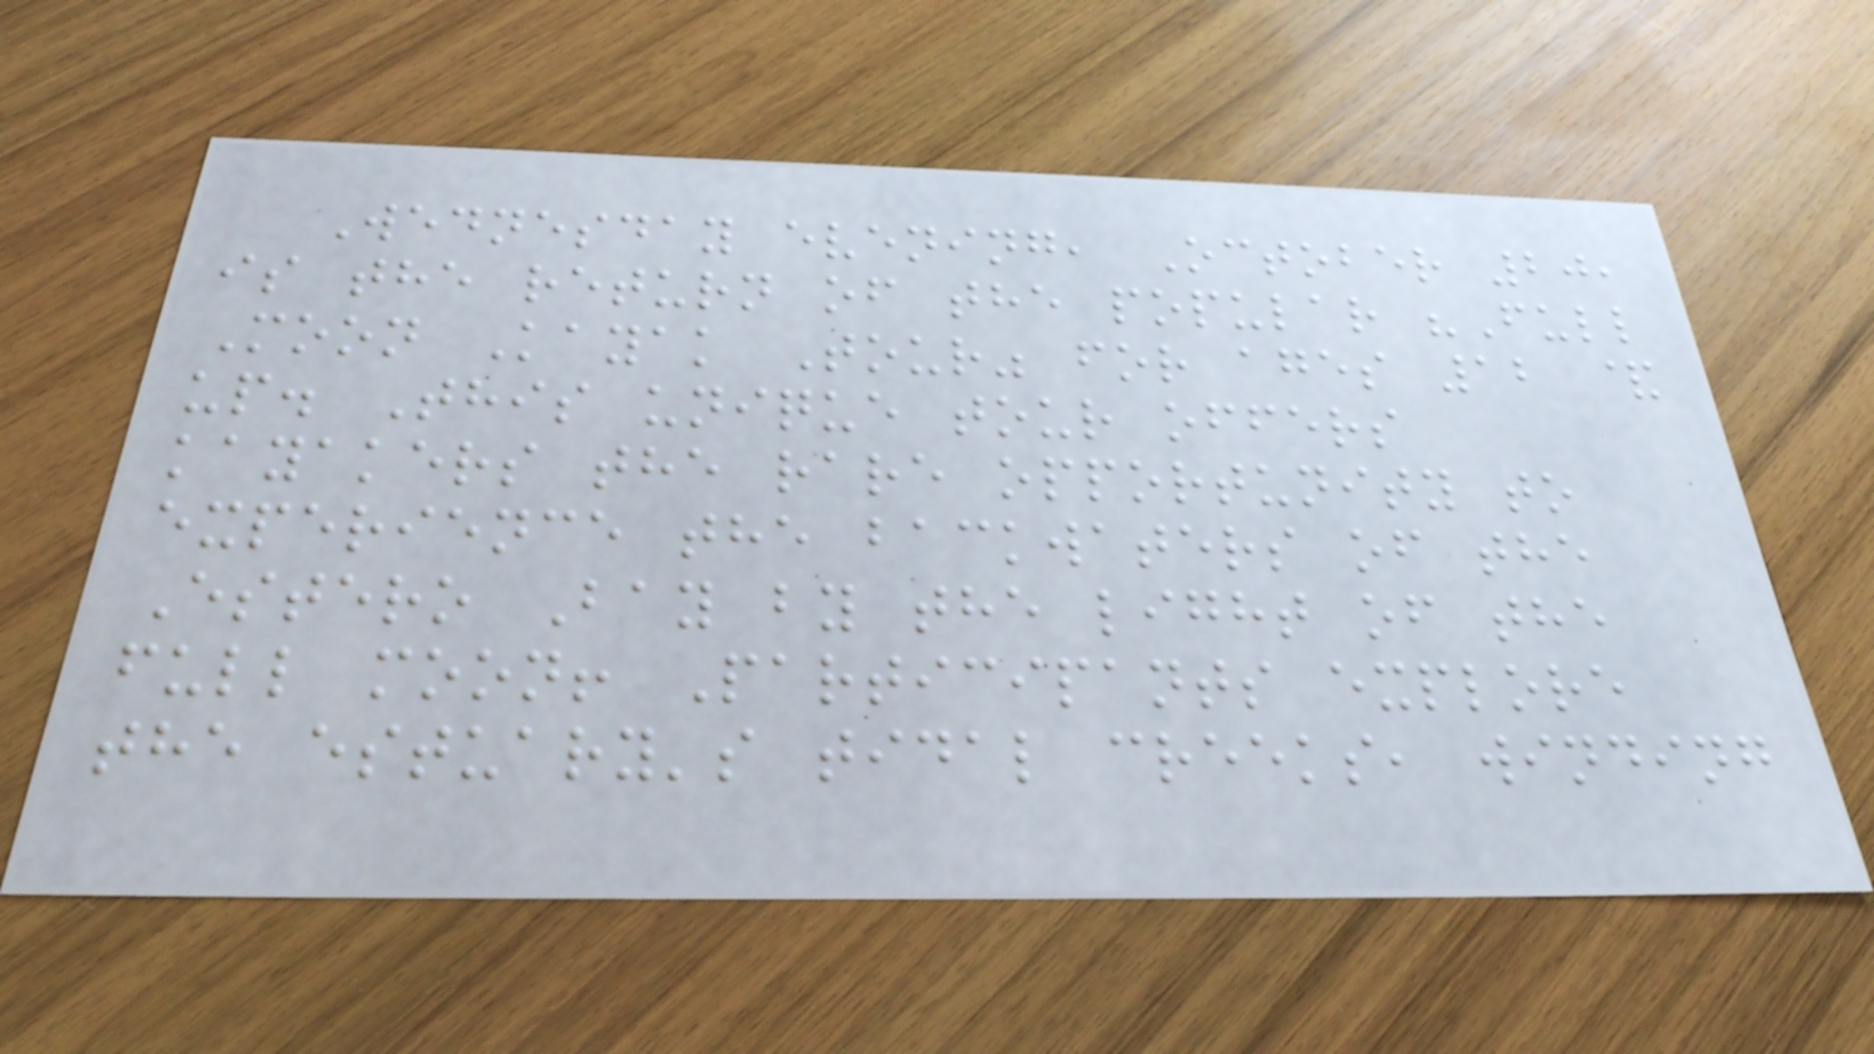Wednesday evening, October 20,
is the return of the popular "Full
Moon Kayak Tour" for ages 12 &
up. This unique tour offers
kayakers the rare opportunity to
experience the backwaters of the
Estero Bay by the light of the
full moon! Participants explore
the estuary's tidal creeks, winding
